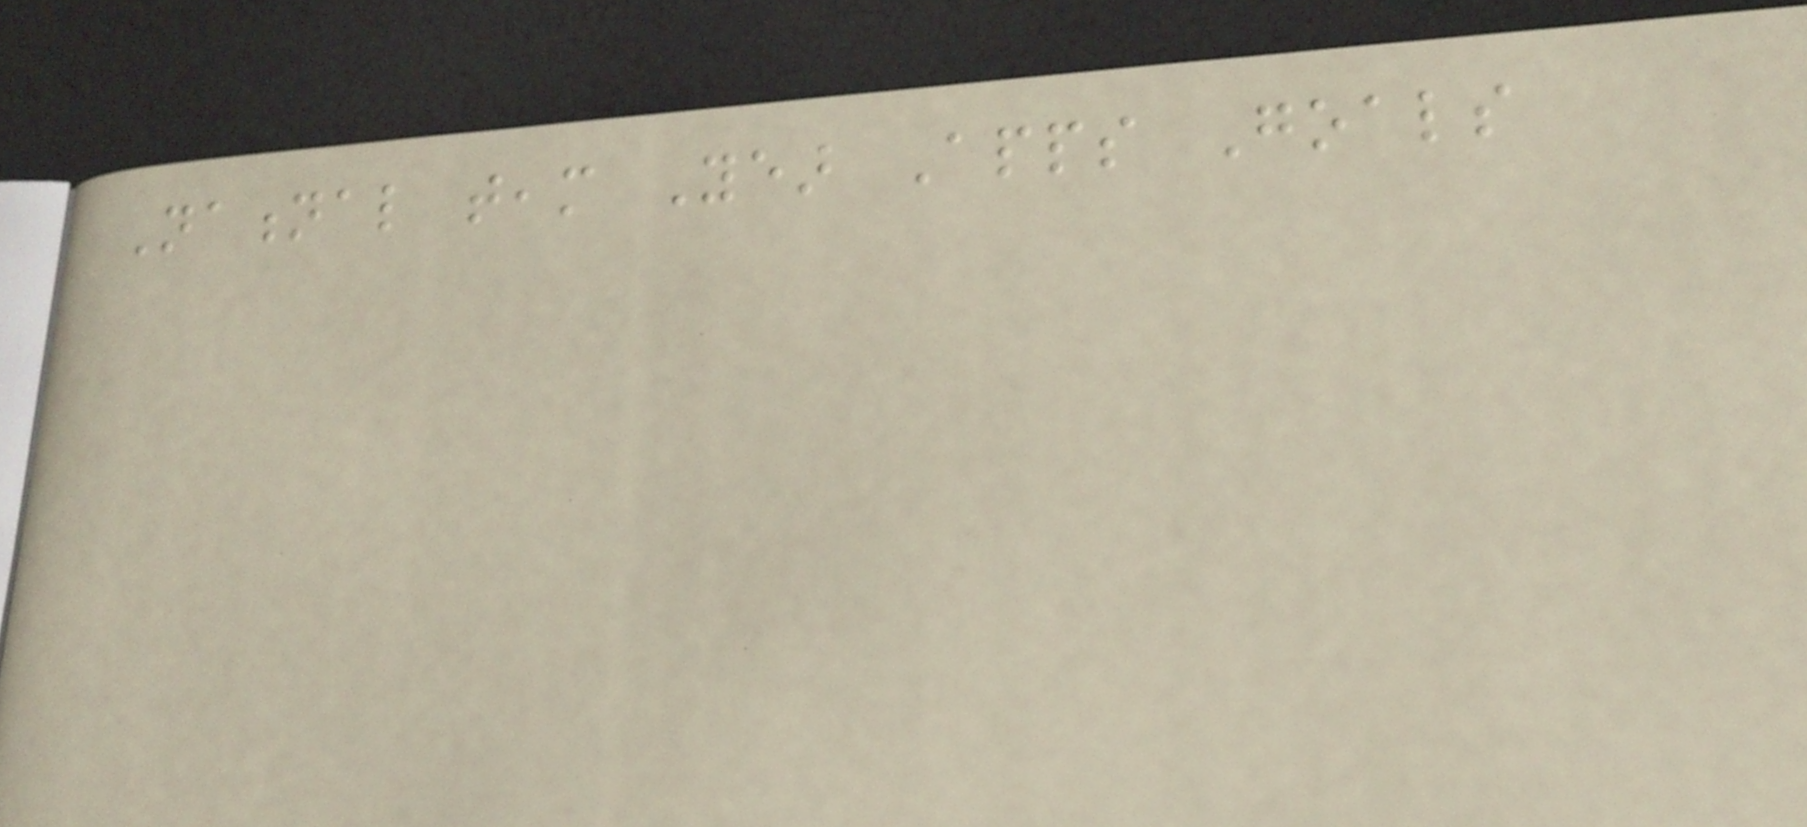National team Year Apps Goals
